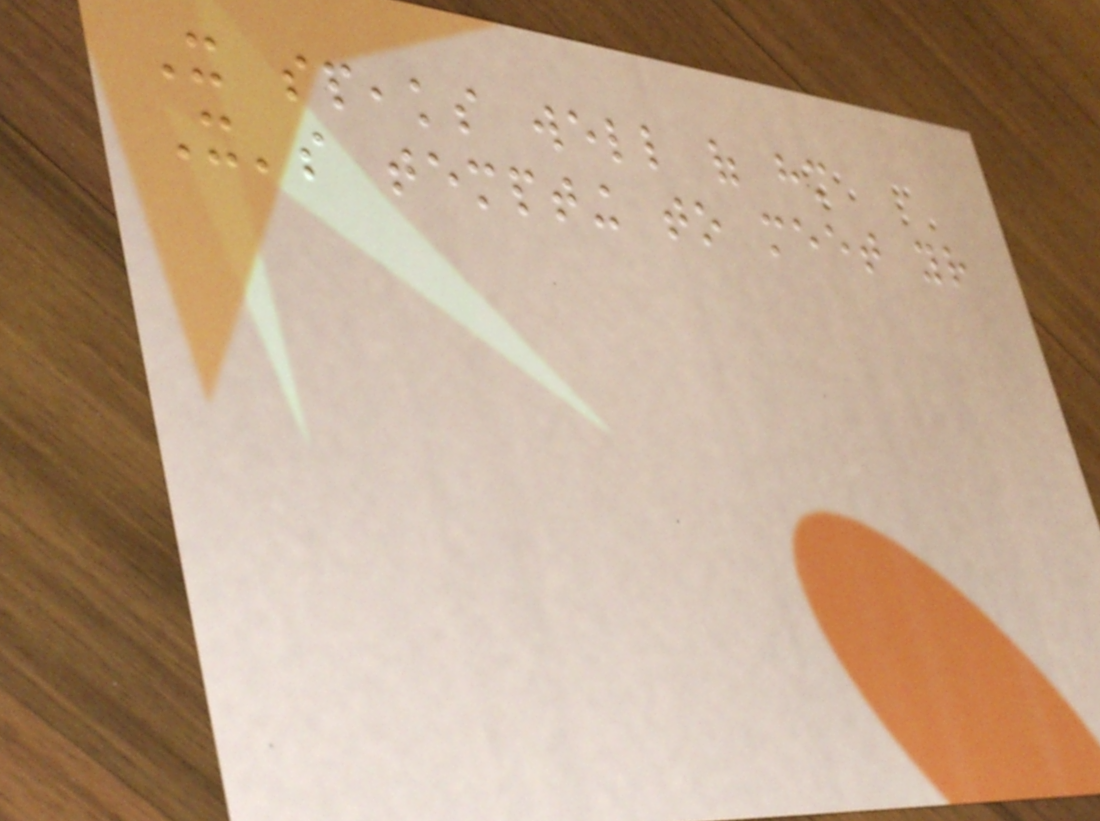It speaks well of him
It's tempting to meet your
